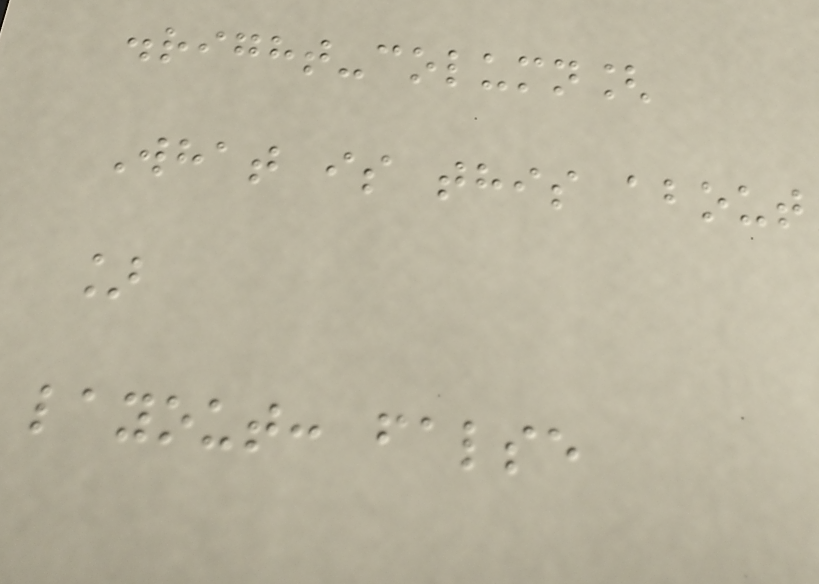.right-column[
What is this about
]
layout: false
